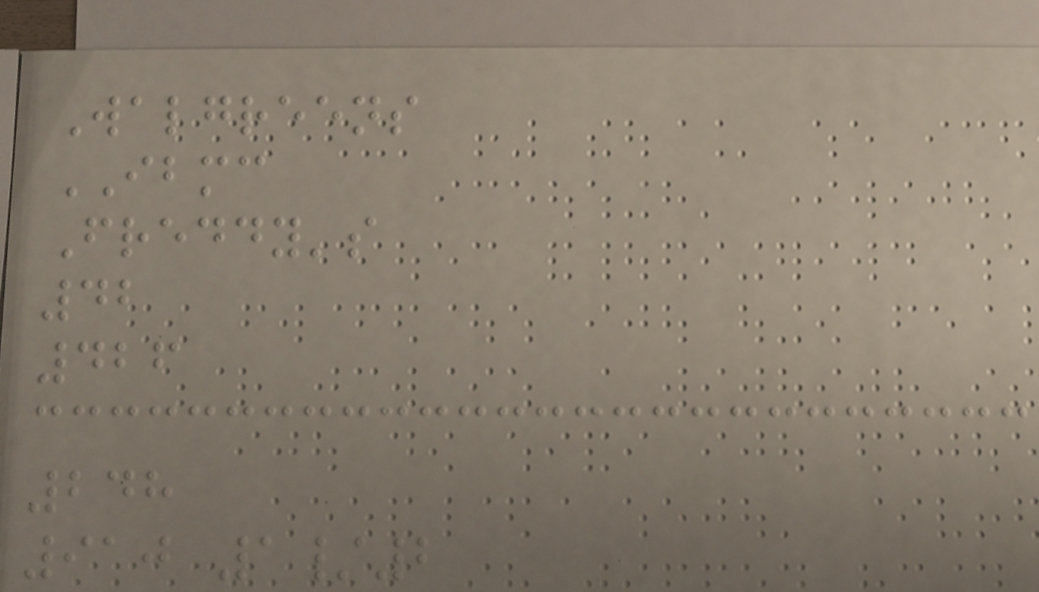Walgreens
IBMC
Freddy's
42
426
248
910 1/2
